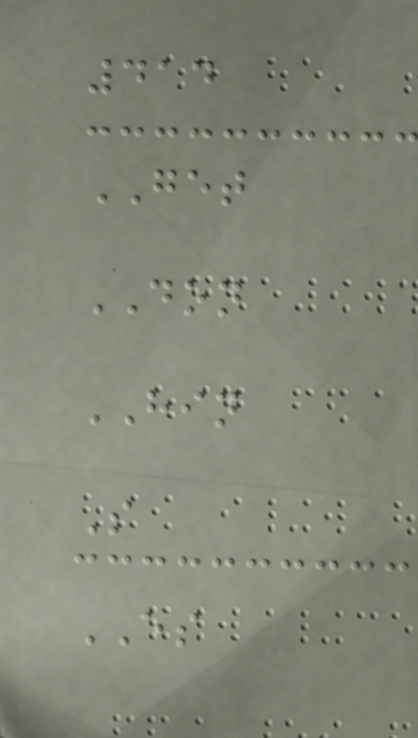414
GET
DON
HIN
S
ES
